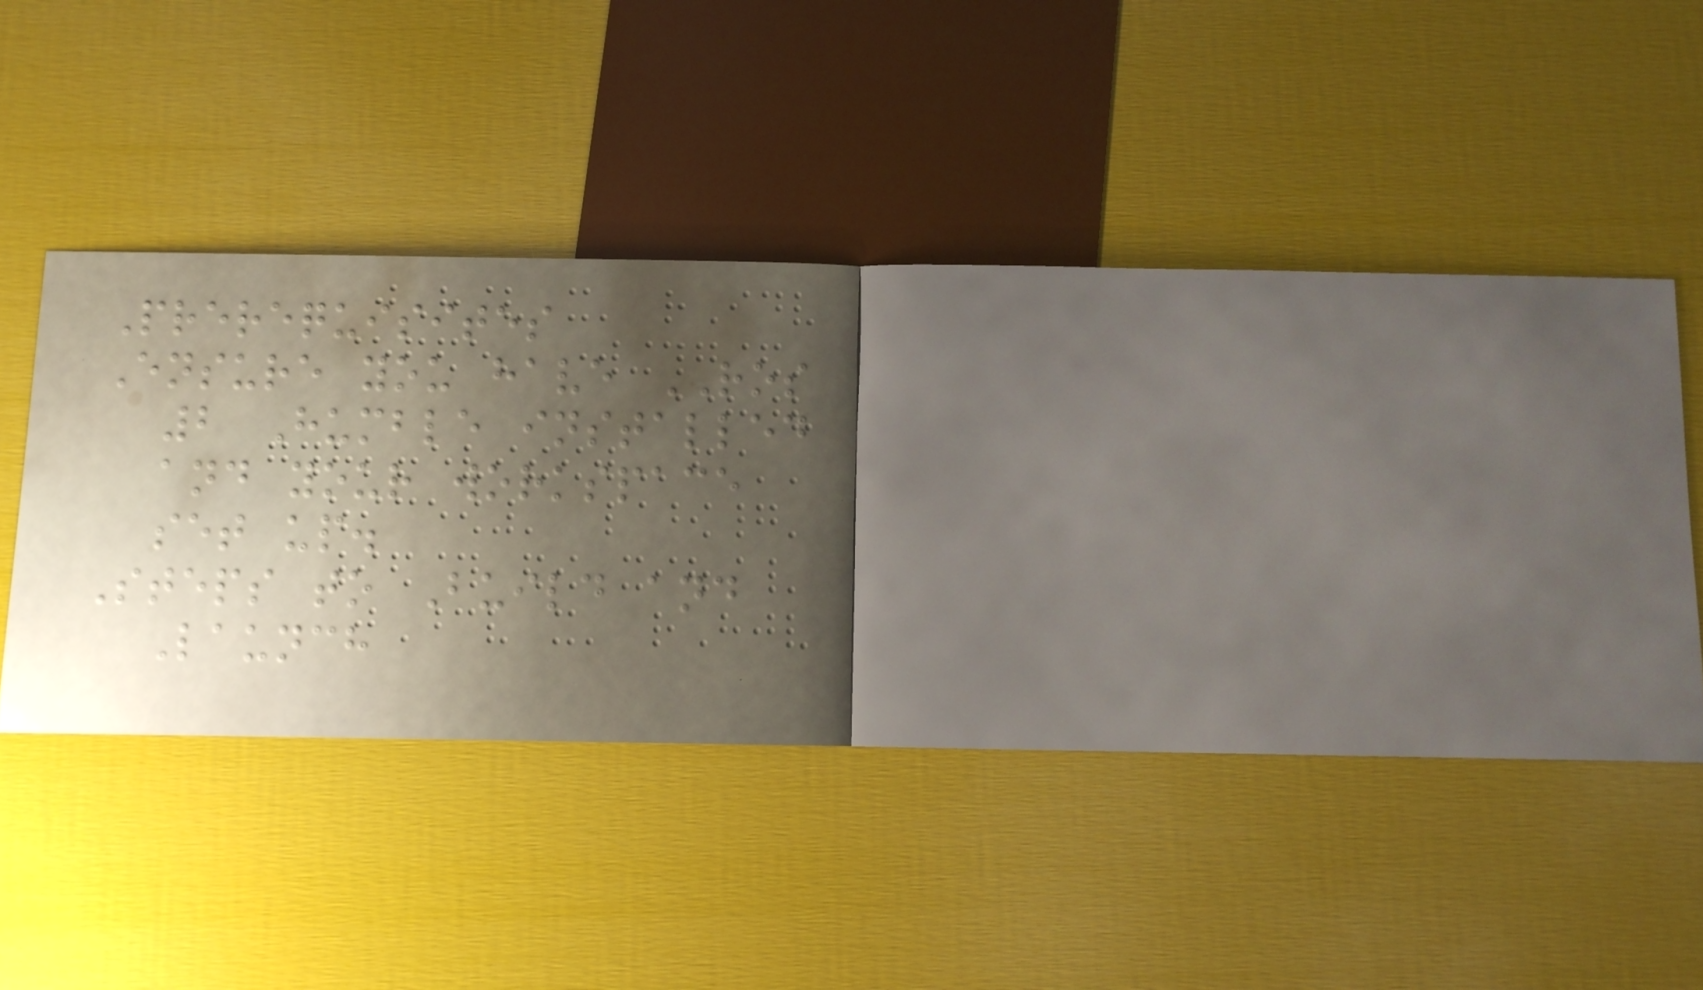Prerequisites
Ensure you have ROS
2 Humble installed
and your workspace
set up.
Steps to Build and
Launch
